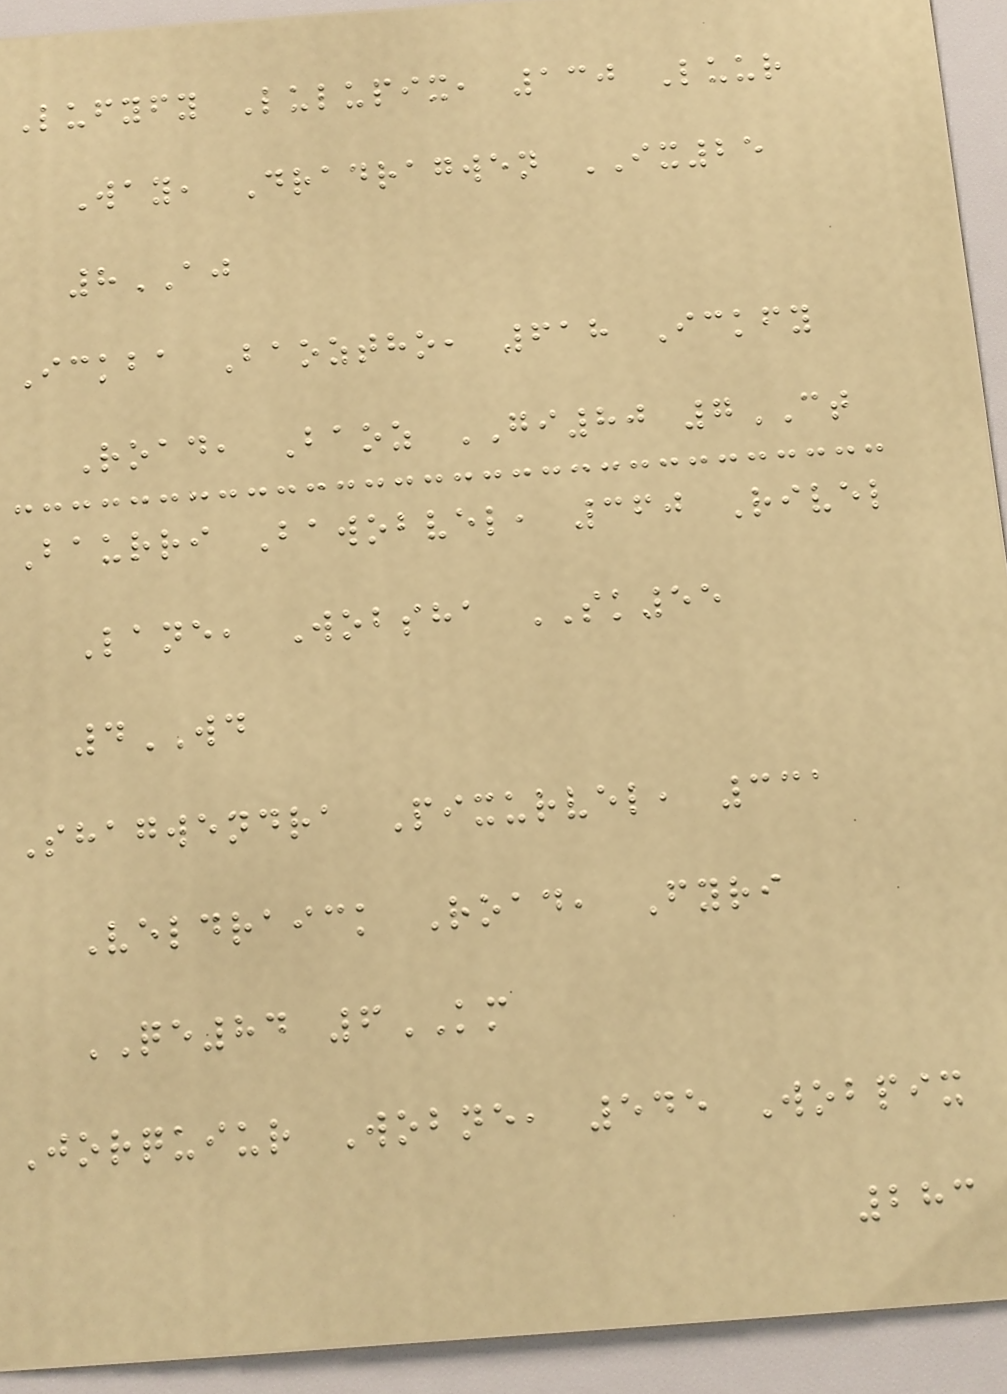Lufyfy Lulupix, 130 Luur
Way, Dradragwen IX25
8AJ
Ickba Baoztho, 618 Ickfy
Road, Baoz GI80 7CT
Baurri Bawobvel, 360 Rivel
Lane, Wobsha SK55
4WD
Shagwendra Pixurvel, 331
Veldraick Road, Fyri
QE84 6KM
Jorquiur Wobne, 545 Wobpix
283
